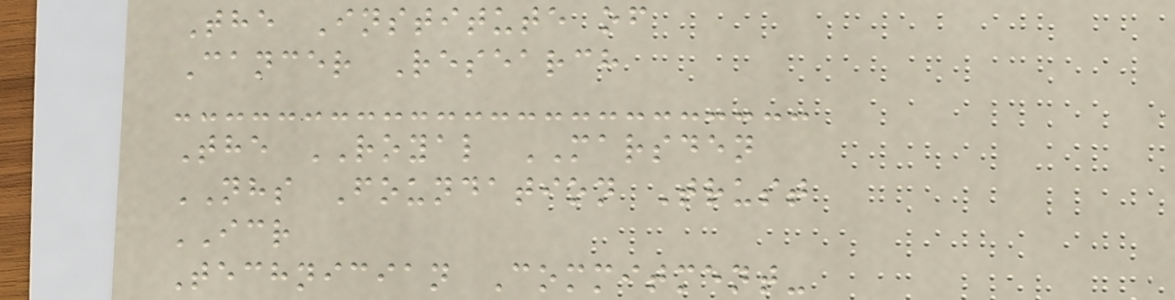The Institute of
Cancer Research
The ROYAL MARSDEN
NHS Foundation Trust
ICR
Technician Commitment-
